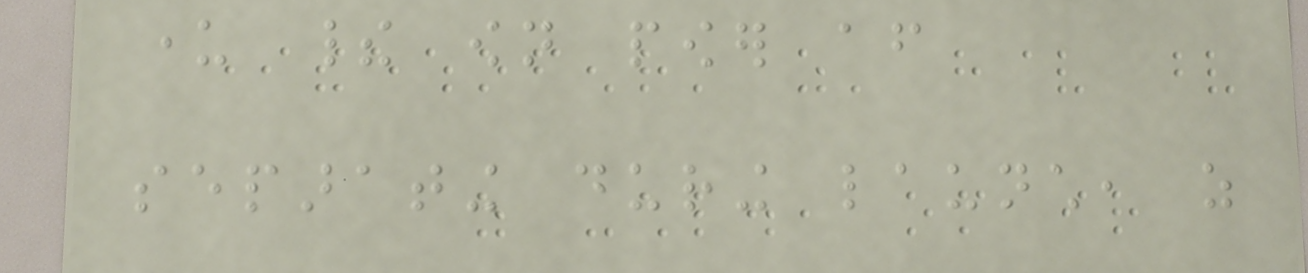under their own power after
separating during launch, as
